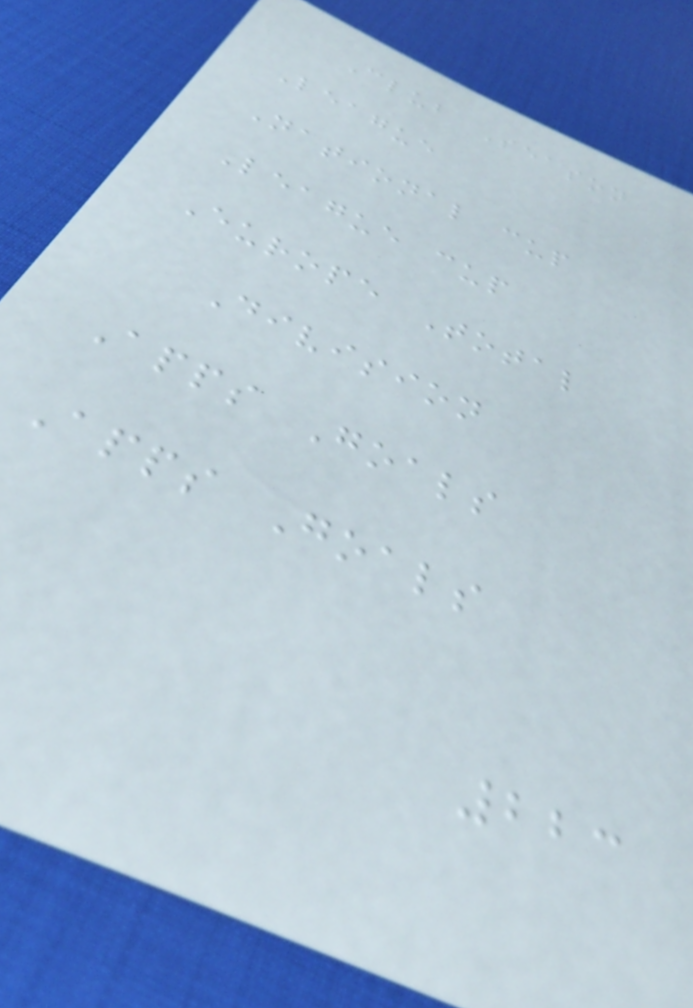Club Season
League
National cup
League cup
Europe Total
Division
Apps Goals
Apps Goals
223
